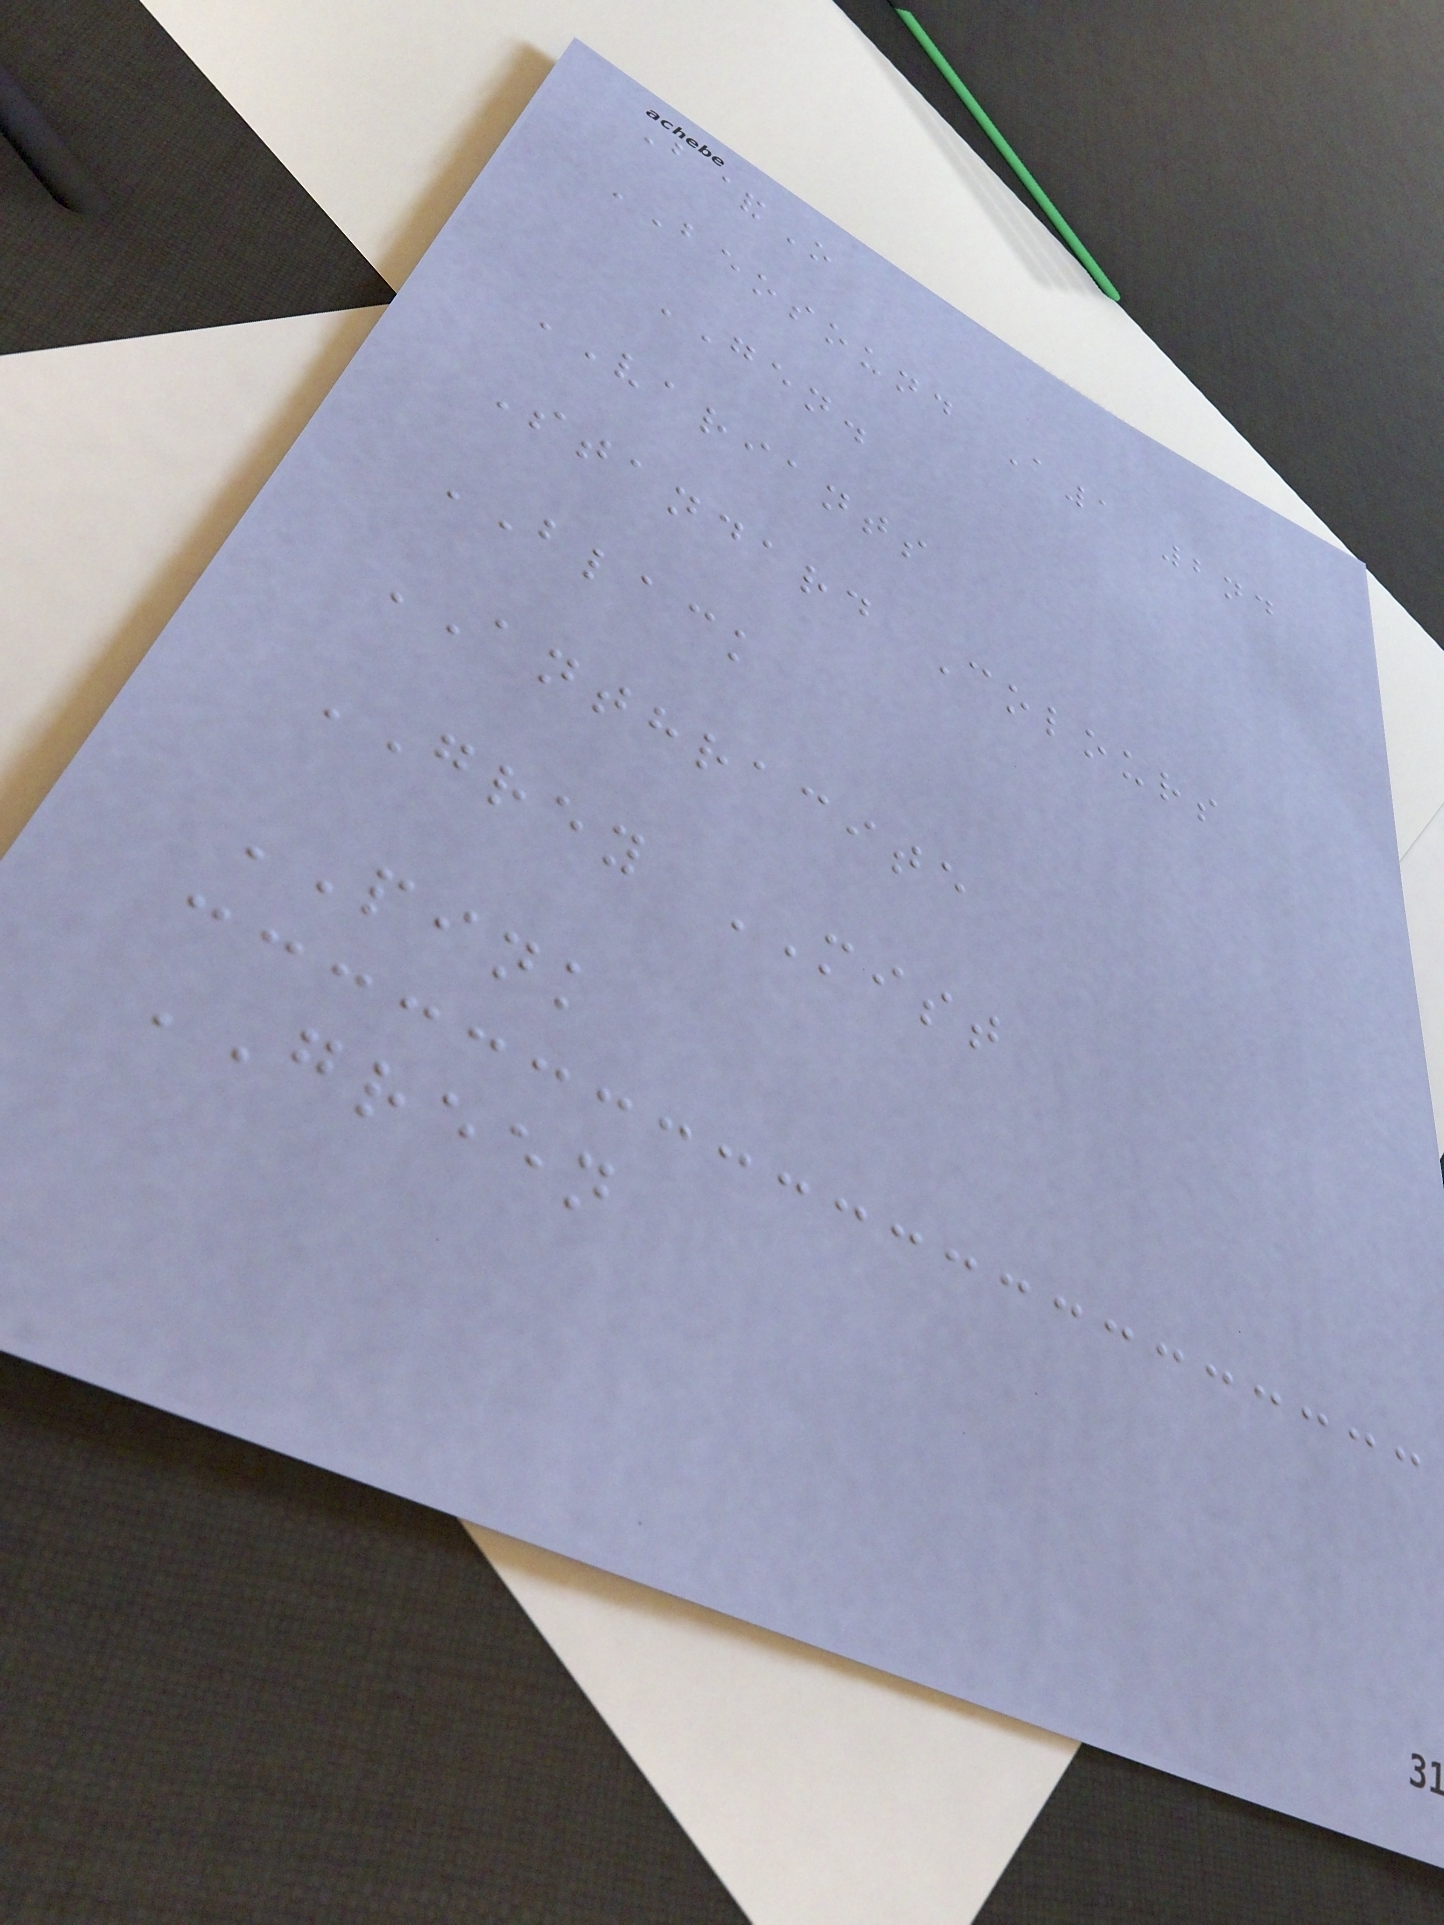B&O
BEOSOUND A1 2nd
GEN.
VARIANTS
Standard Colours
BLACK
ANTHRACITE
GREY MIST
PINK
GREEN
